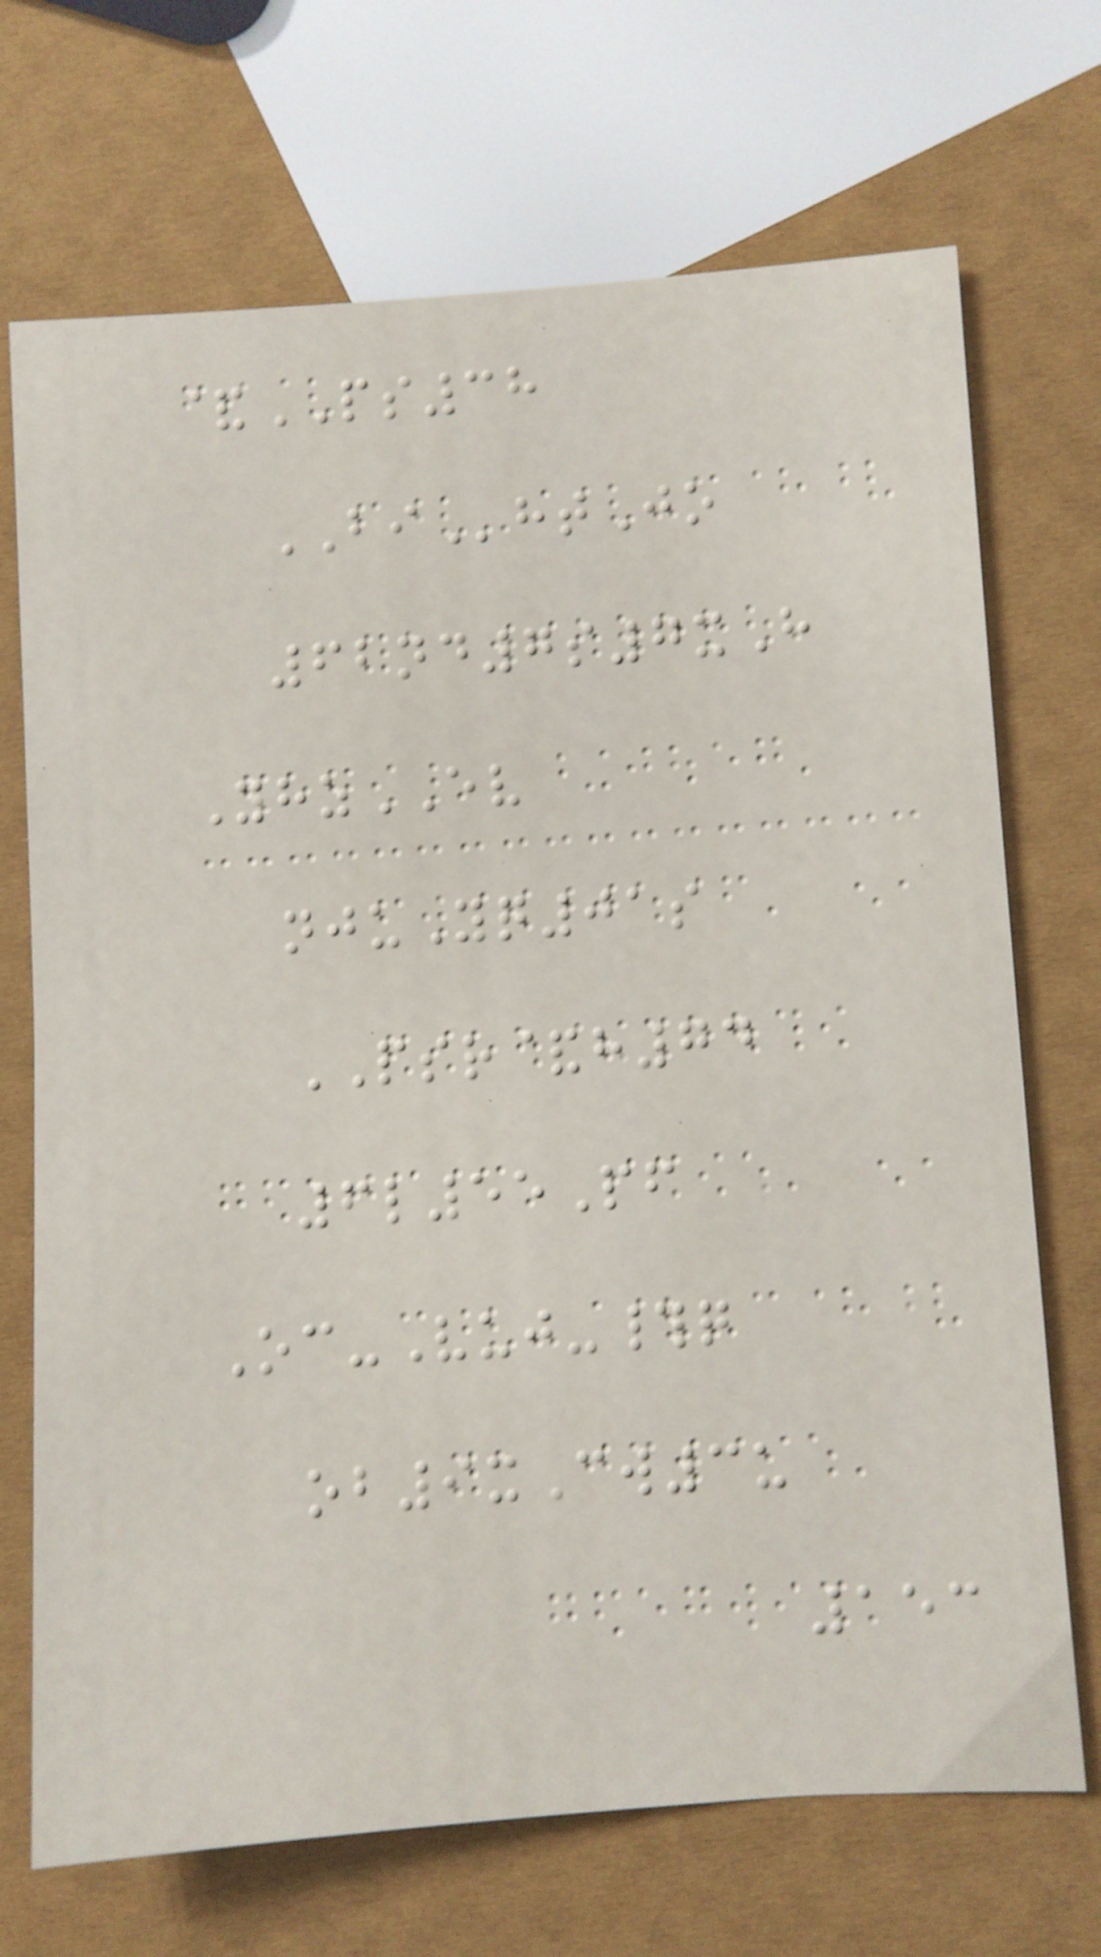&PS38
BIhtJo
62nd7s7xH
YhzEV
njuYq01s
PSR&h74
6l55Pf
Oc-Vuj-#q
ob9xCw3u
153
